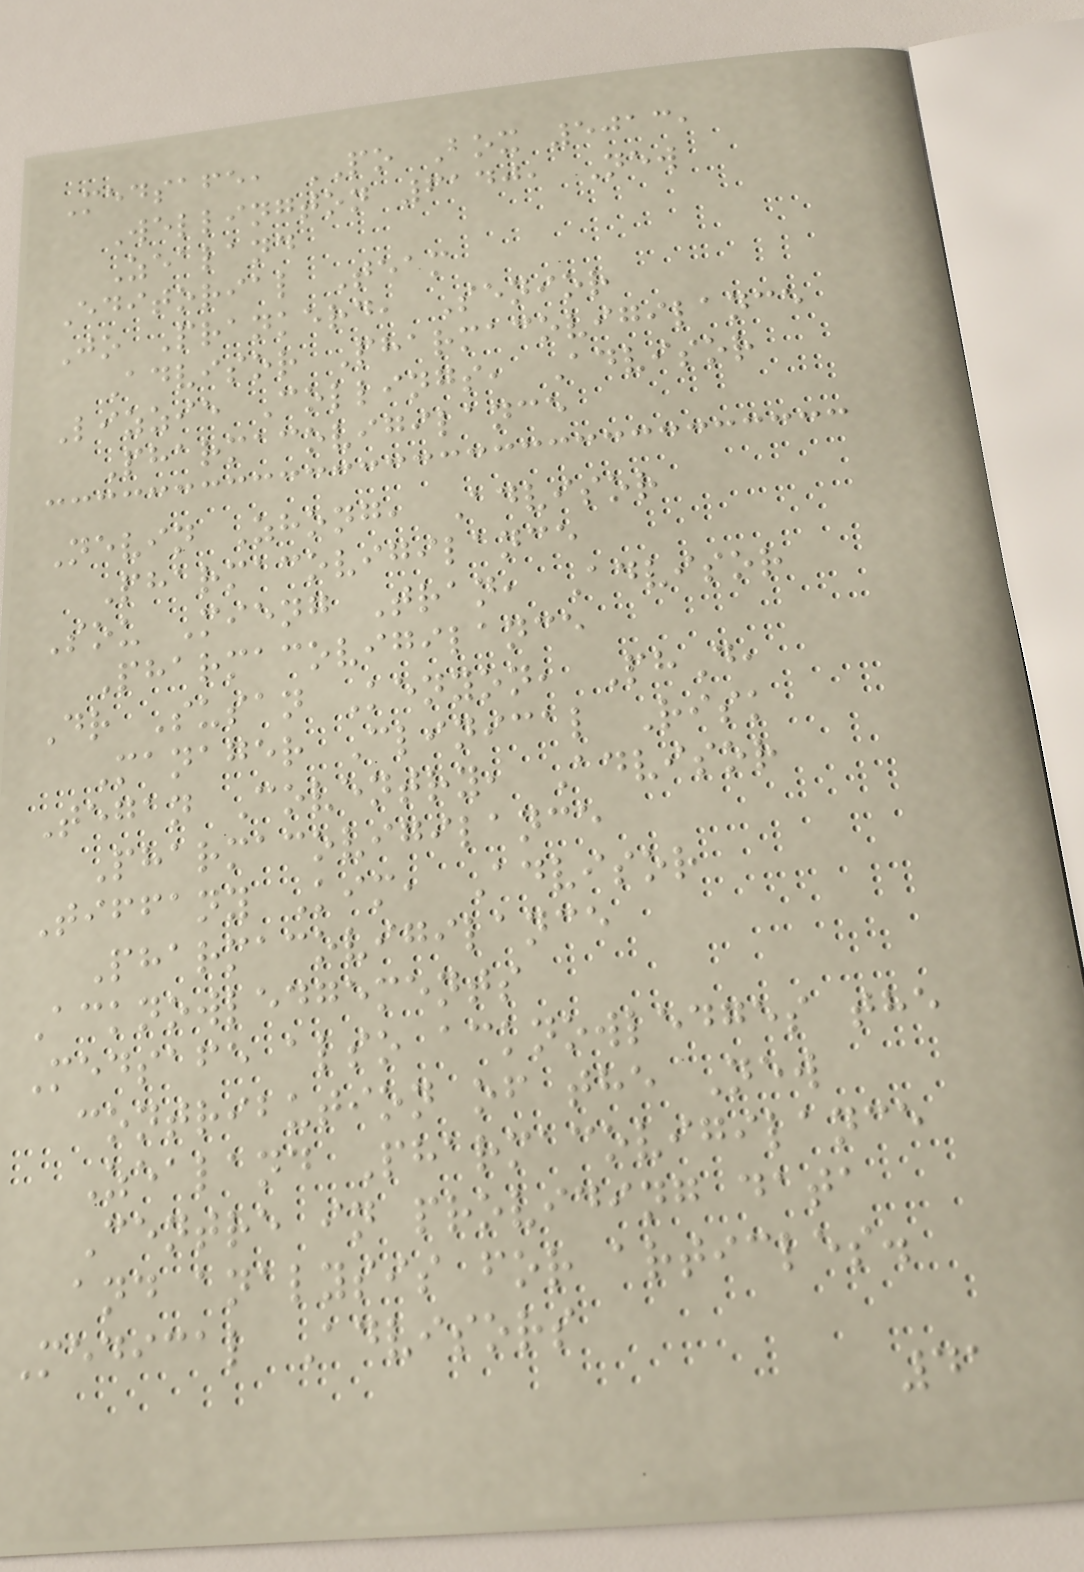Medsafe, PO Box 5013,
Wellington 6140, New
Zealand
Editorial Team
Jo Prankerd, Senior
Advisor Pharmacovigilance
Lizzie Collings, Advisor
Pharmacovigilance
Nevin Zhong, Advisor
Pharmacovigilance
Sou Mieng Tran, Advisor
Pharmacovigilance
Dr Susan Kenyon, PhD,
Manager Clinical Risk
Tegan Coventry, Advisor
Pharmacovigilance
Tiffany Kim, Advisor
Pharmacovigilance
Acknowledgements
Medsafe also acknowledges the
contribution of the New
Zealand Pharmacovigilance
Centre in providing data
and analysis for articles.
Medical Advisors
41
